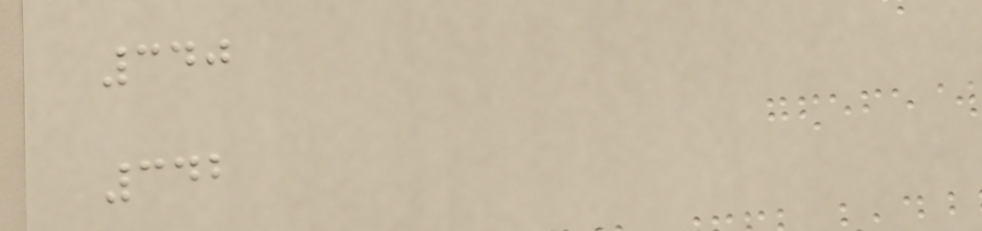340
342
